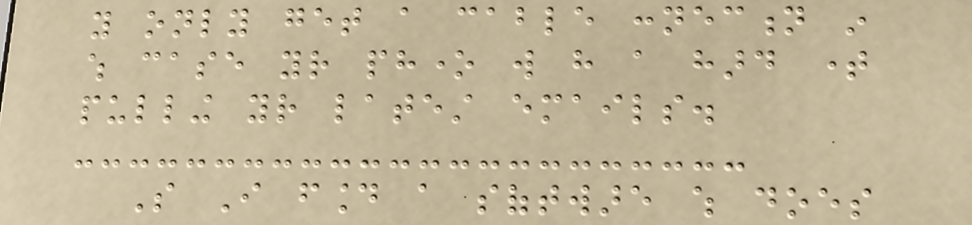you only get a cable connection in
which case your phone will have a hard time
pulling your latest emails.
So I found a software which does
